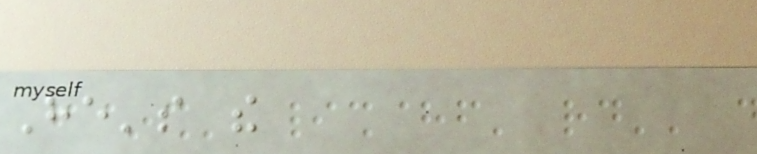He's the
